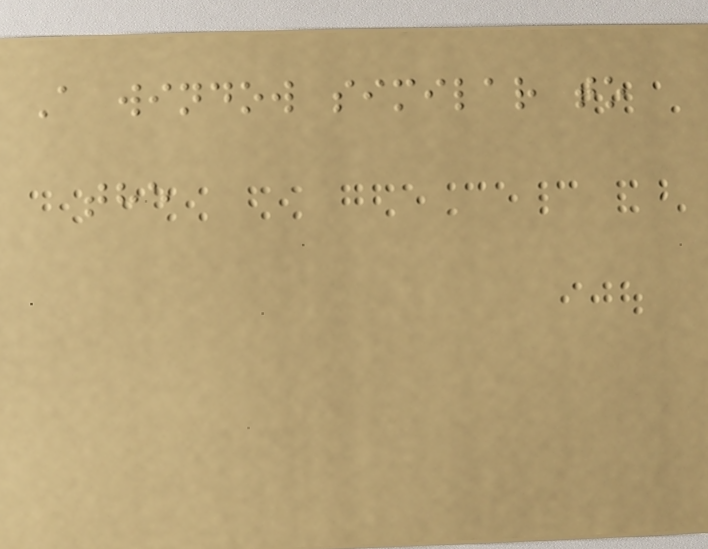A window similar to
the
